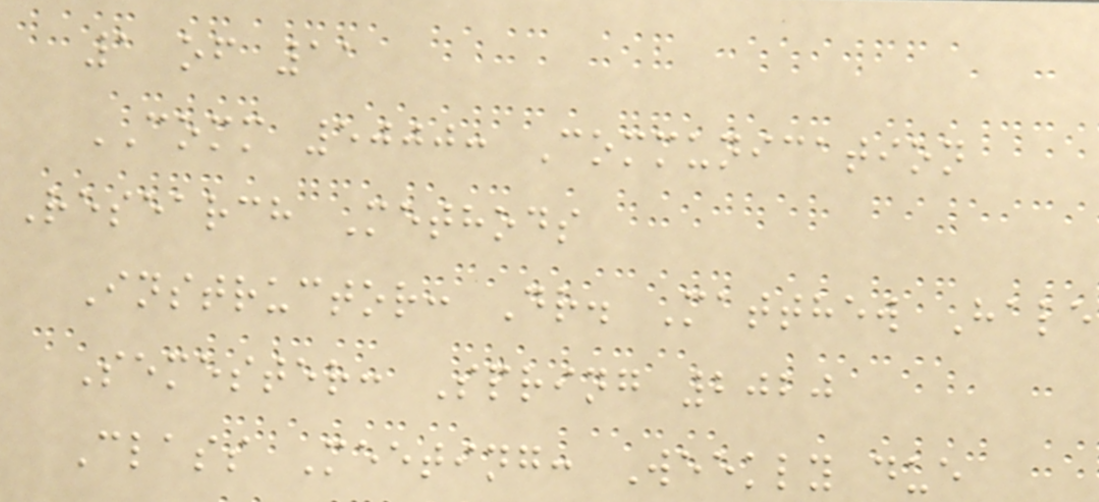1 of 11
COMM 5000: Communication
Research Methods
Instructor: Dr. Matthew Hale
Semester: Spring 2020
Class Meeting: Weekly due
